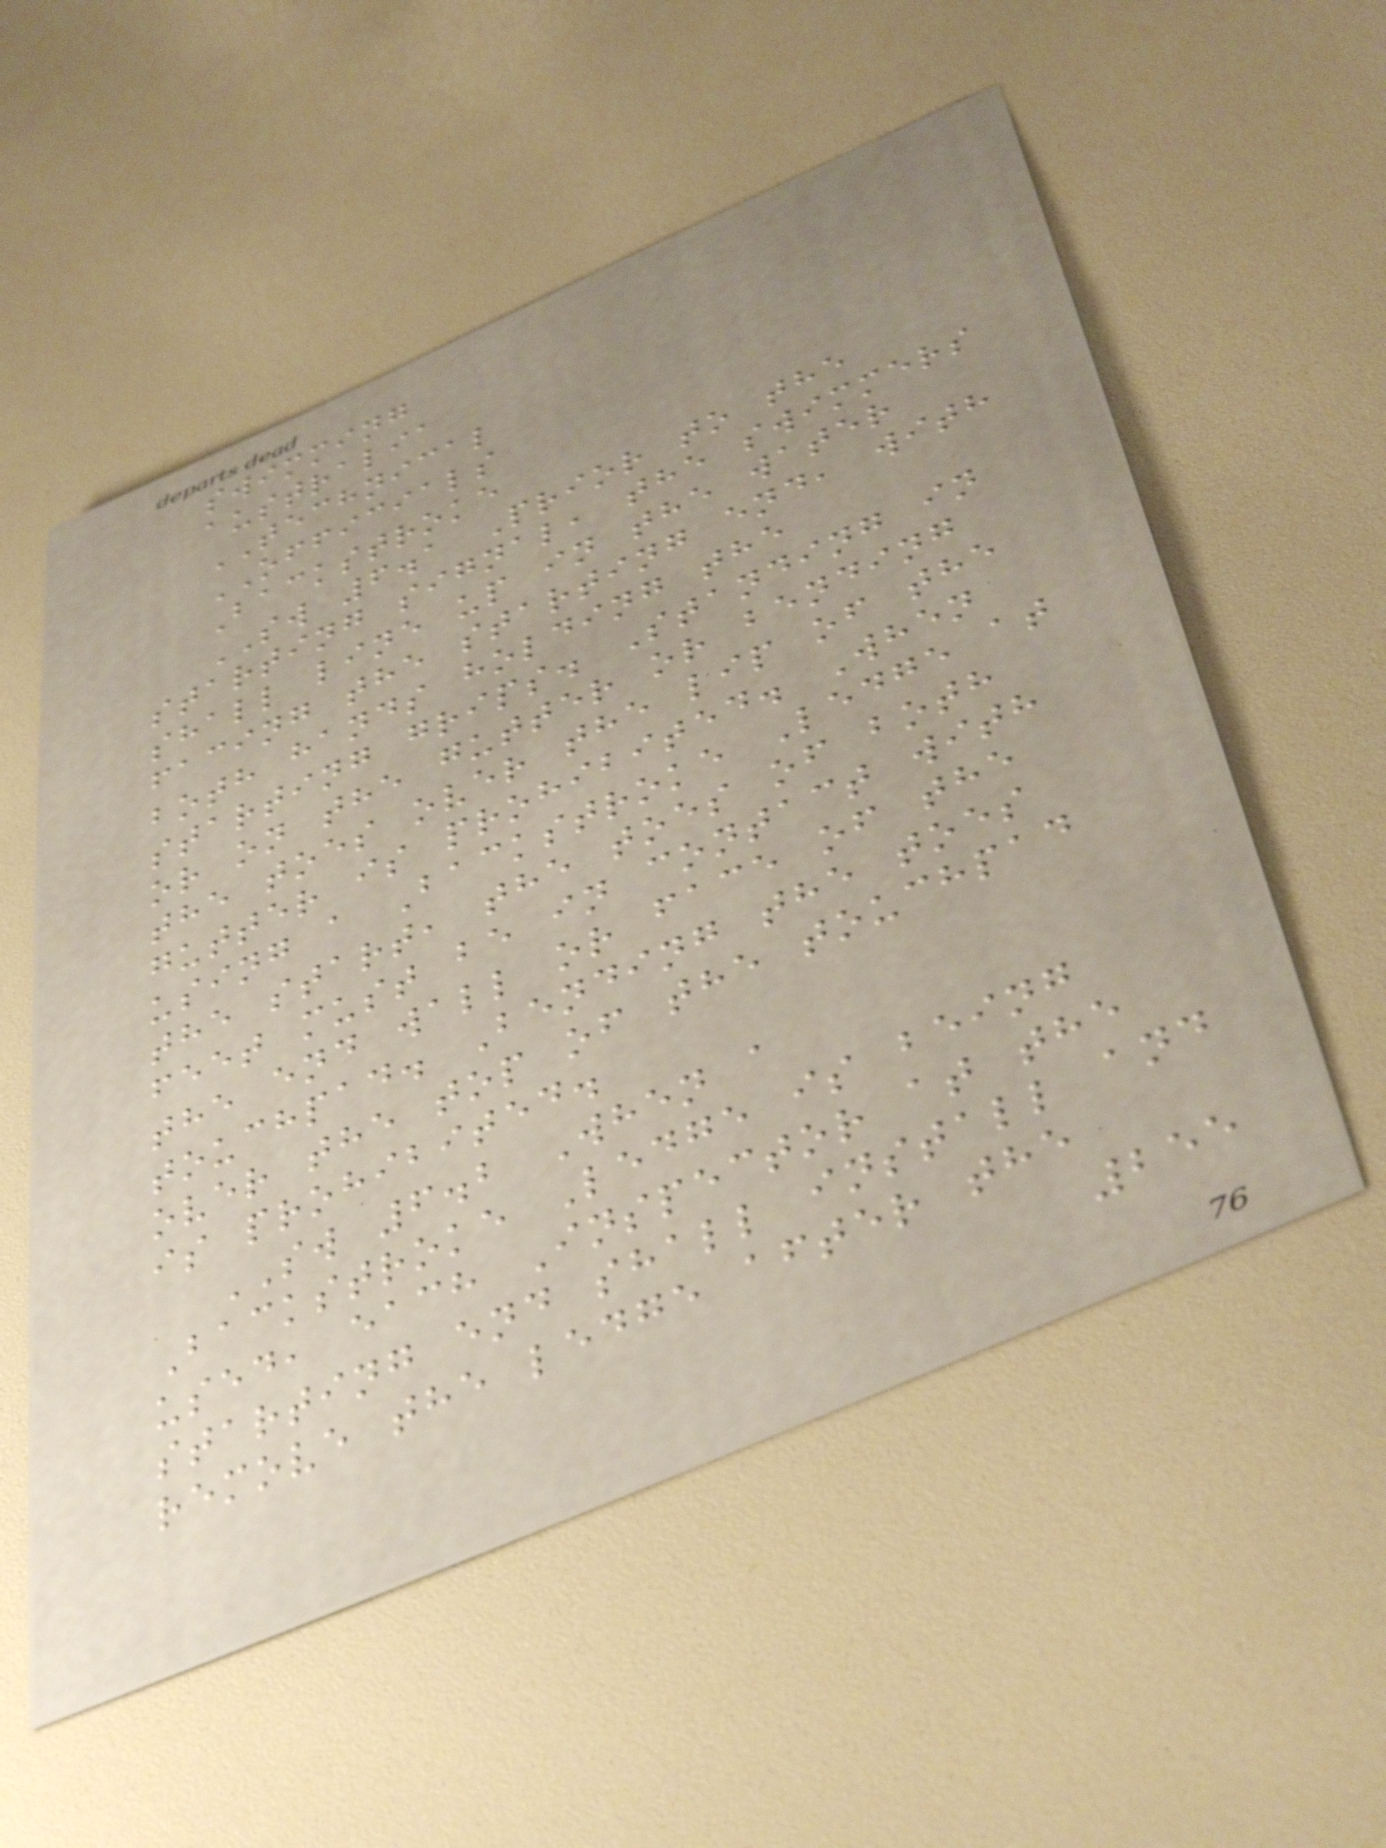swimming
australia
TECHNICAL
OFFICIALS
Backstroke
SW 6.1 Prior to the
starting signal, the swimmers
shall line up in the water
facing the starting end, with
both hands holding the
starting grips. Standing in
or on the gutter or bending
the toes over the lip of the
gutter is prohibited. When
using a Backstroke Ledge at
the start, the toes of both
feet must be in contact with
the end wall or face of the
touchpad. Bending the toes
over the top of the touchpad
is prohibited.
SW 6.2 When a
Backstroke Ledge is being
used, each Inspector at the
starting end shall install and
remove the ledge after the
255
